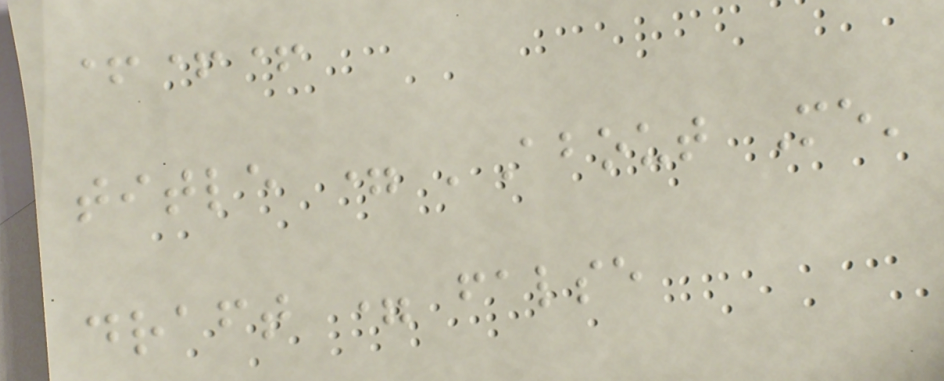+++
title = 'About Me'
draft = false
